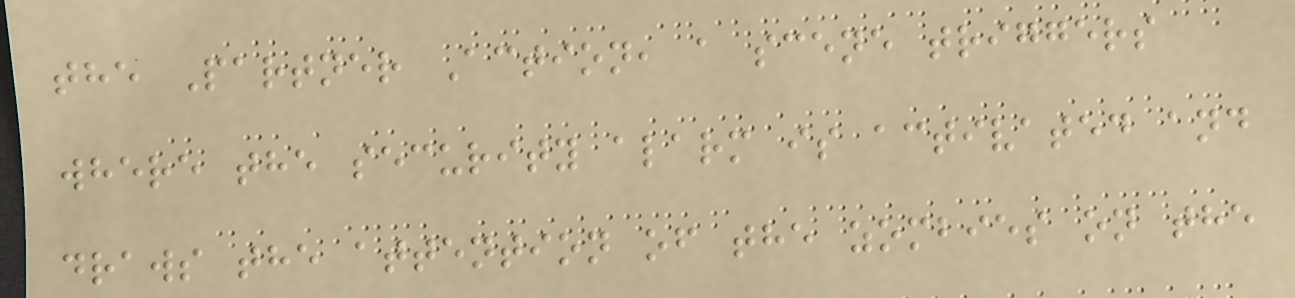the Partner Action, a scene triggers
where the security alarm is activated and
draws the attention of the zombies on the
